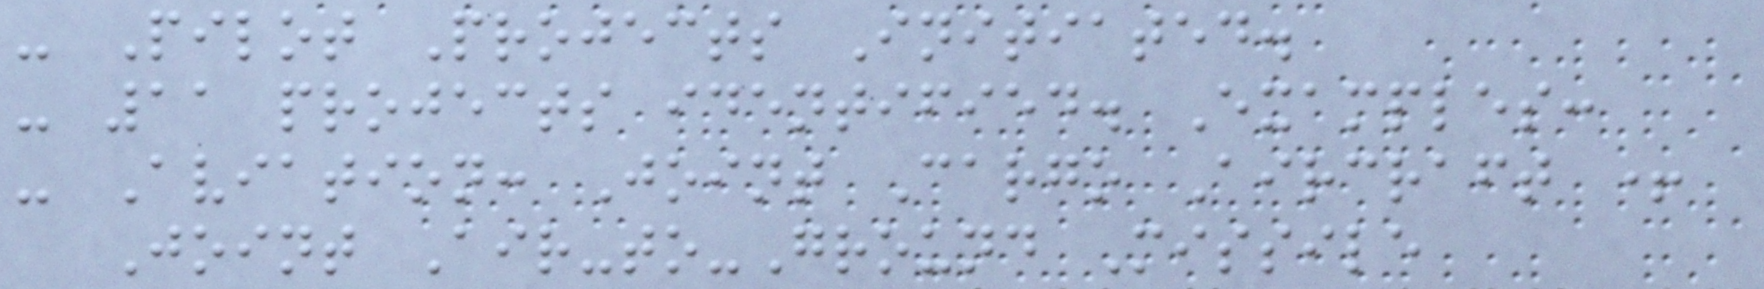- Pilot Projects Initiated.
- 11 projects identified. Examples:
- Aviation: Joint Cargo Aircraft +
Joint Air-to-Ground Missile
